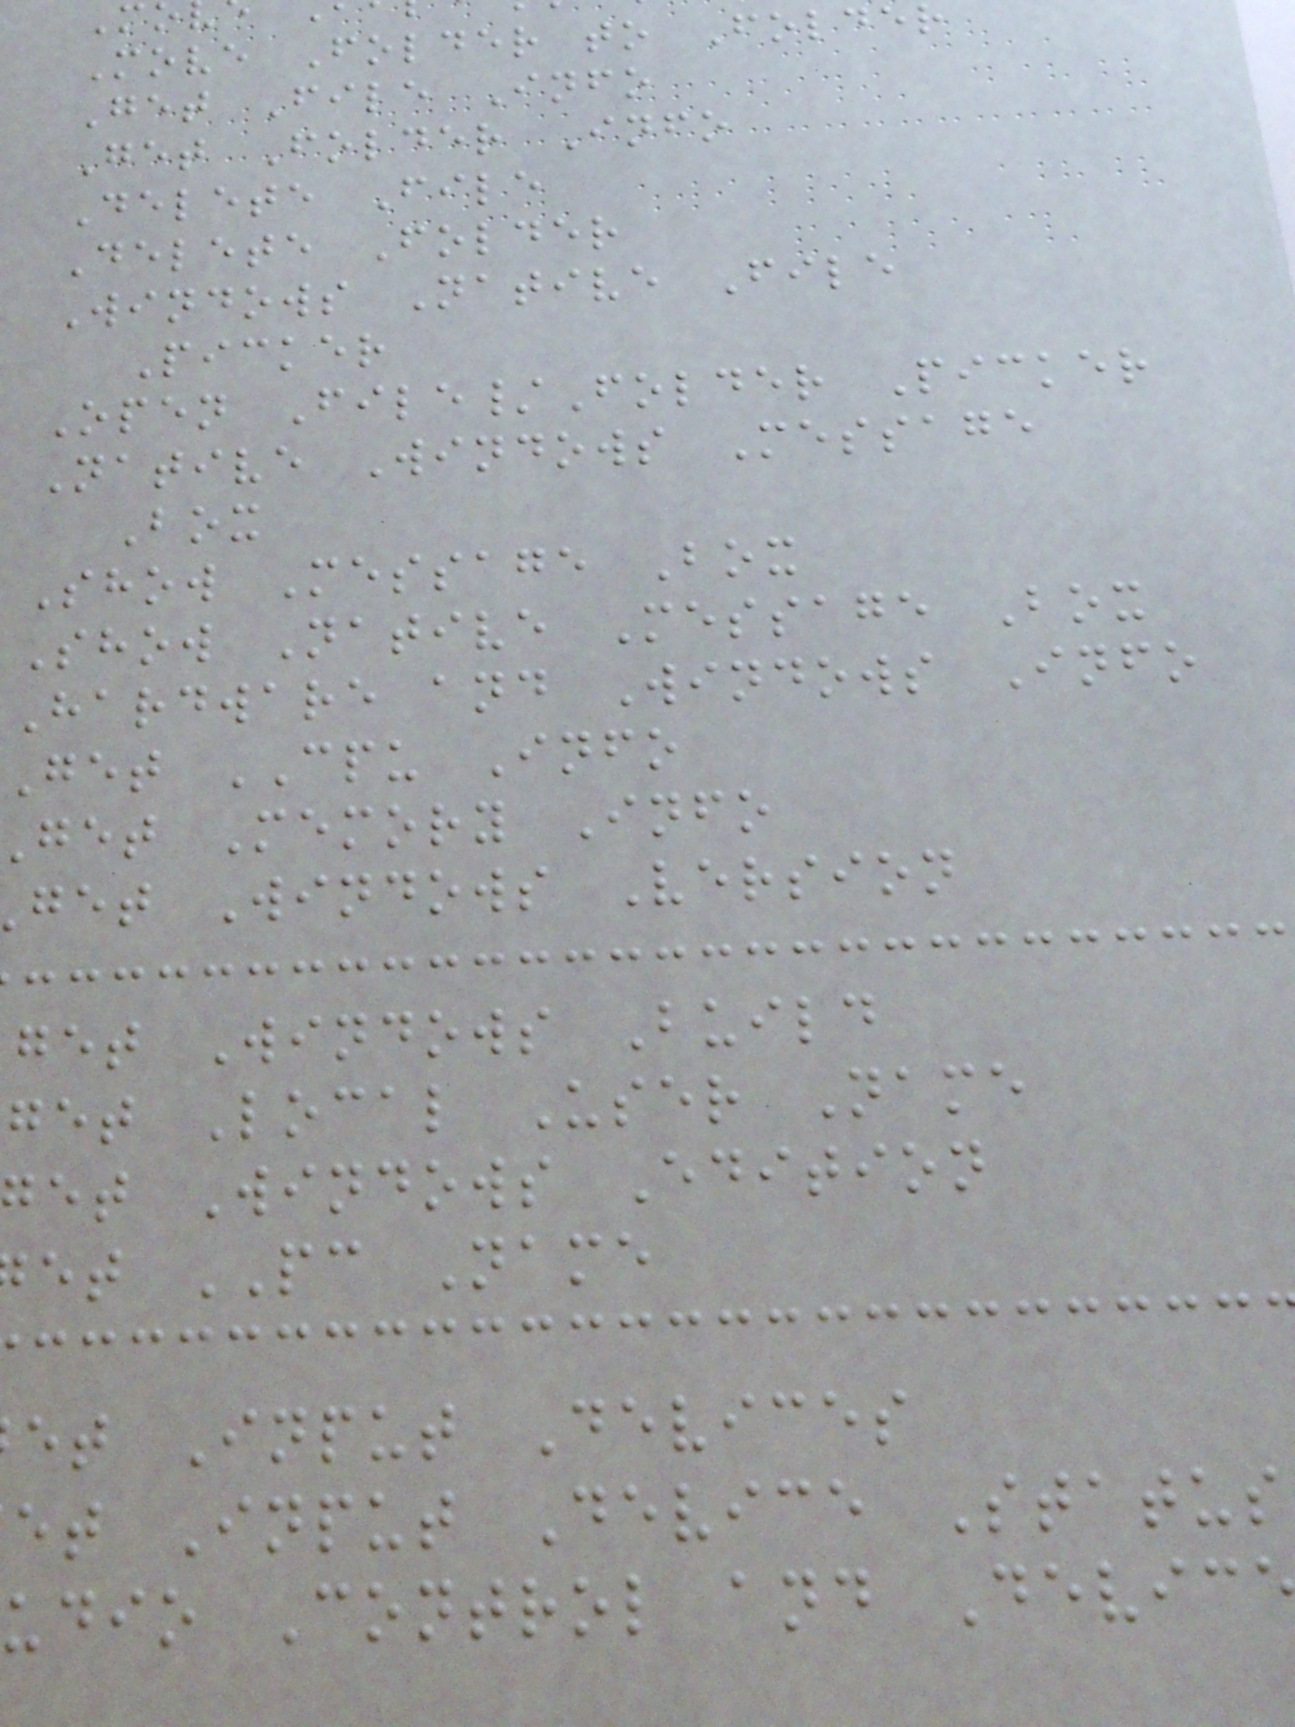Move Folder to Folder
Get File Info
Get Folder Info
Delete File
Delete Folder
Windows Native File
Picker
Open File/Folder Picker
Native Windows Message
Box
Show Message Box
Show Native Message Box
Hardware and Windows Info
Get CPU Info
get Memory Info
get Windows Version
get Windows Build
get Local User Name
et Windows Edition
et PC Name
et Input Devices
et Input Device Status
udio Control and Devic
